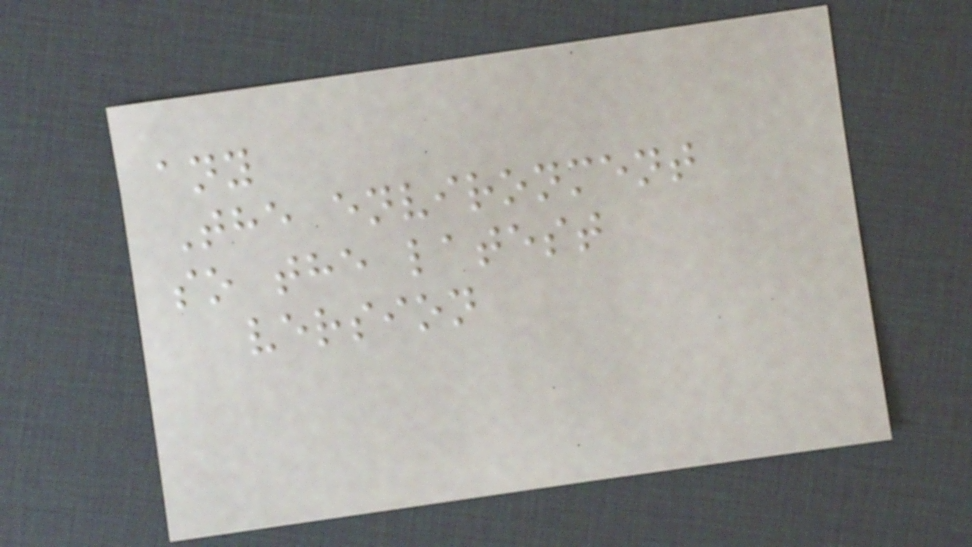any
The environment
so the latest
version
